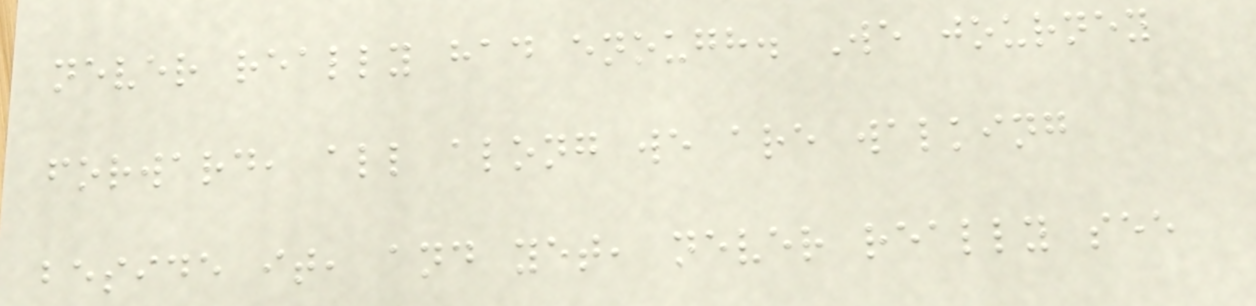never really had enough. We journey
forward, all along we are walking
beside it, and yet, never really see
